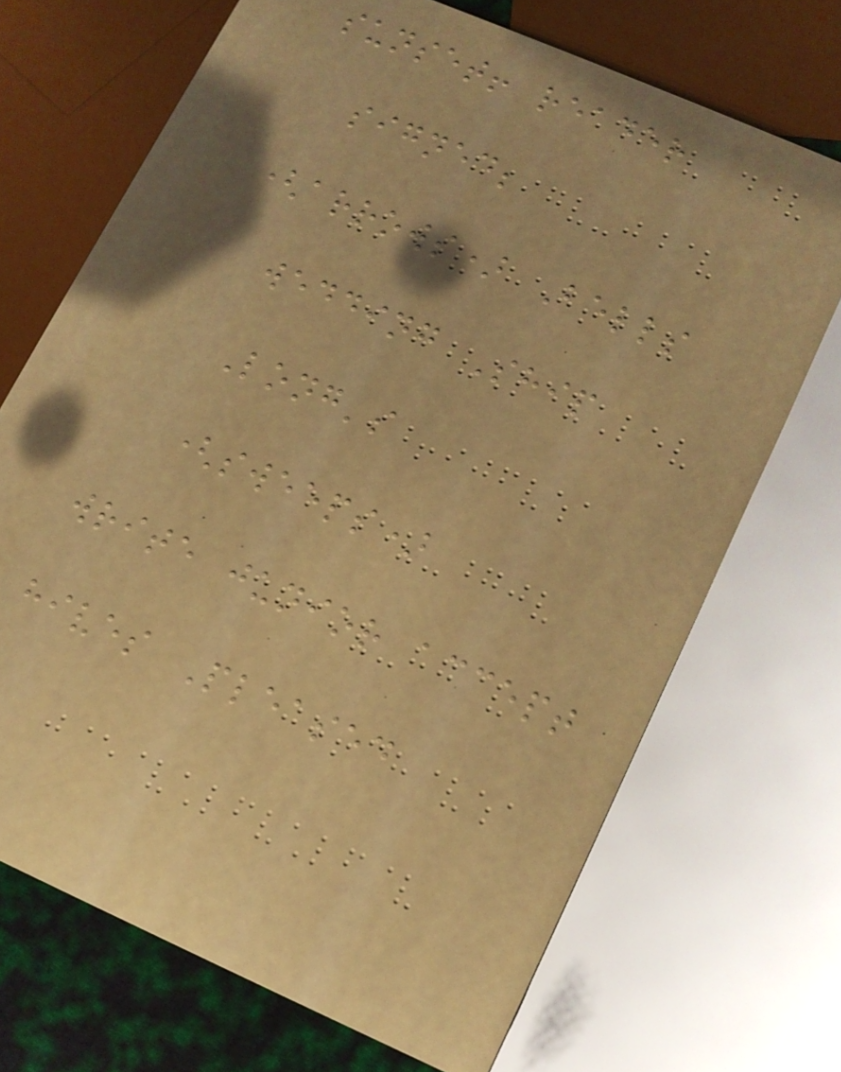sunset! reader
signed;
(arrows) Bells
wedding Ship
Long's
(sweeps)
write junior accept
hives Pleased
